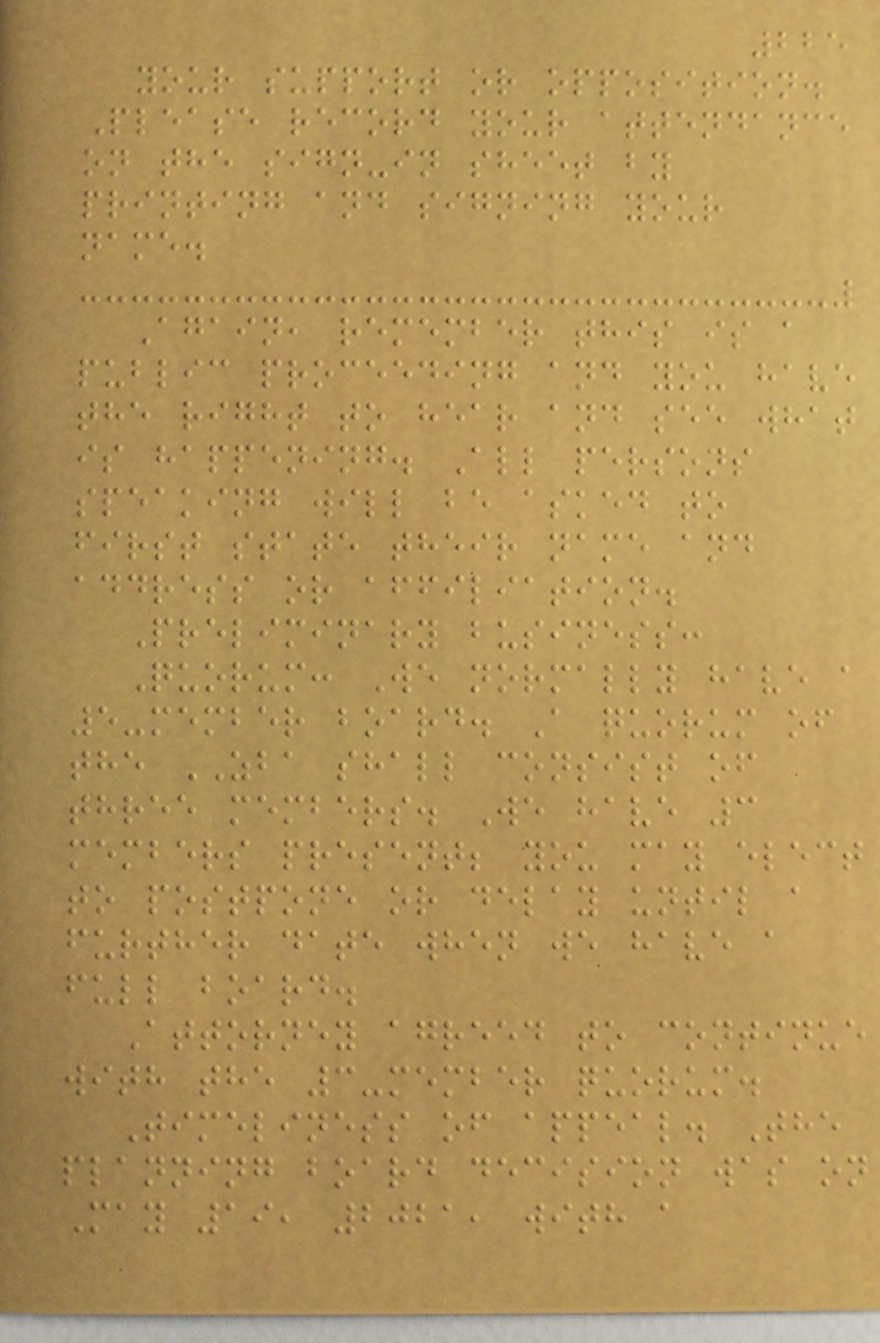225
your support or opposition.
Please record your attendance
on the sign-in sheet by
printing and signing your
name.
Again, remember this is a
public proceeding and you have
the right to hear and see what
is happening. All persons
speaking will be asked to
first state their name and
address or affiliation.
Preliminary business:
Quorum: We normally have a
5-member board. A quorum of
the ZBA shall consist of
three members. We have 3
members present; you may elect
to postpone or delay until a
further date when we have a
full board.
Attorney agreed to continue
with the 3-member quorum.
Timeliness of appeal. The
planning board decision was on
May 19, 2021, with a
